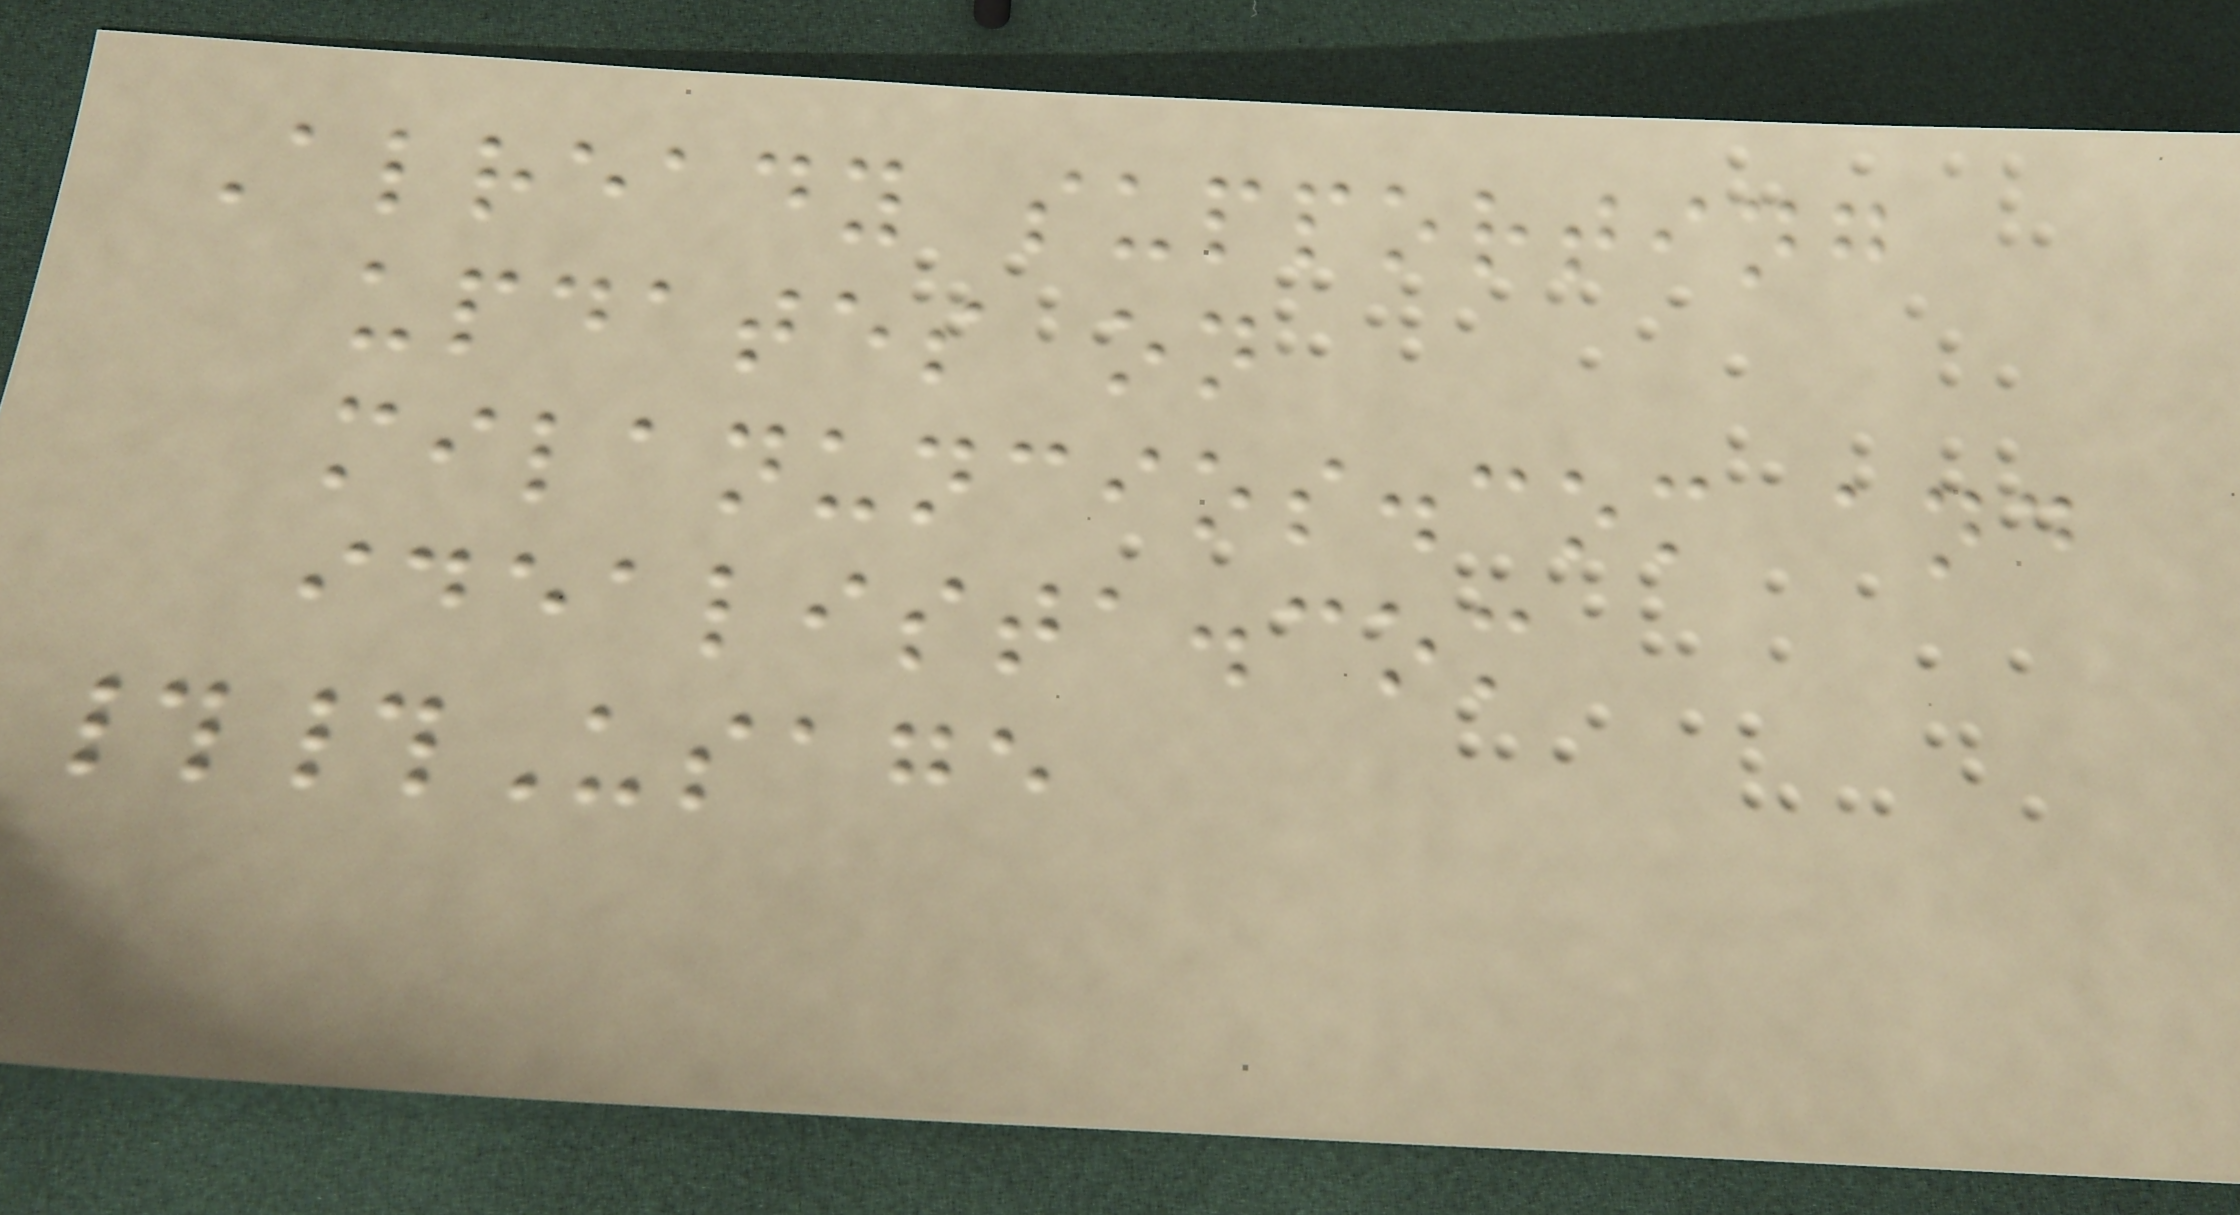Already supporting
updates on
milanuncios.com and
idealista.com
##Usage
